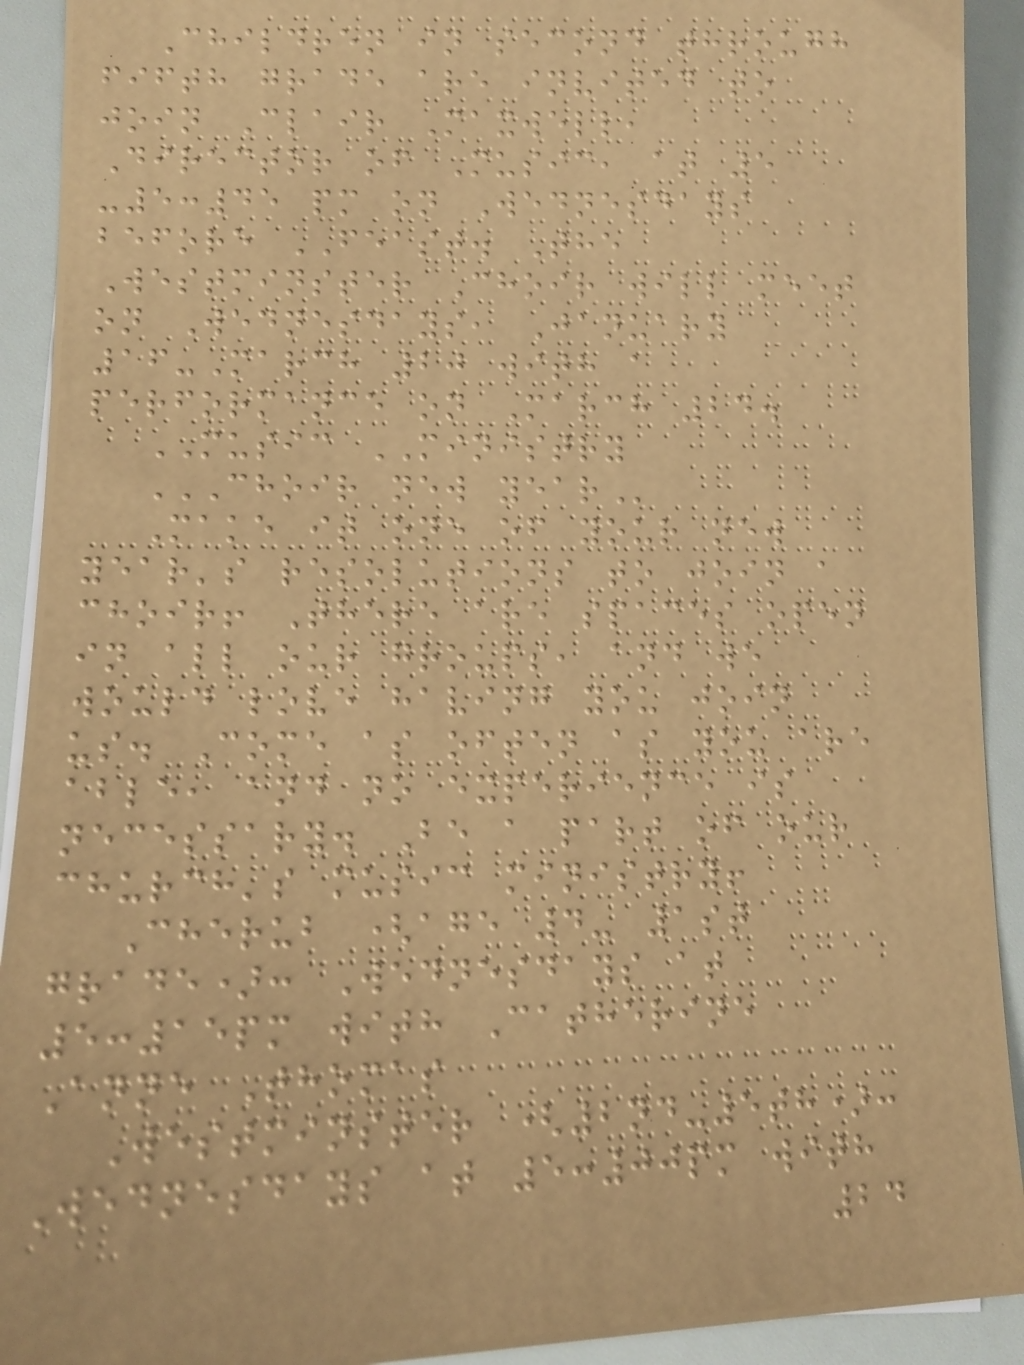Children in second through
fifth grade are invited to
join Clair Maxwell,
Director of Music, at 5
-5:45 pm on Wednesdays
before FEAST. The
Westminster Choir will meet
on Wednesdays, January
16-March 20 with a
performance on March 24.
MUSIC MINISTRY
CHOIR NEW YEAR
Make it one of your new
year's resolutions to join a
choir! There are spaces open
in all our groups, and we
would love having you join
us. Come as often as you are
able, and no experience is
necessary. Be a part of our
church's music ministry!
Cherub (age 4- 1st
grade): Wednesdays at
5:15pm with Catherine
Anne Thomas
Westminster (2nd-5th):
Wednesdays at 5:00pm with
24
